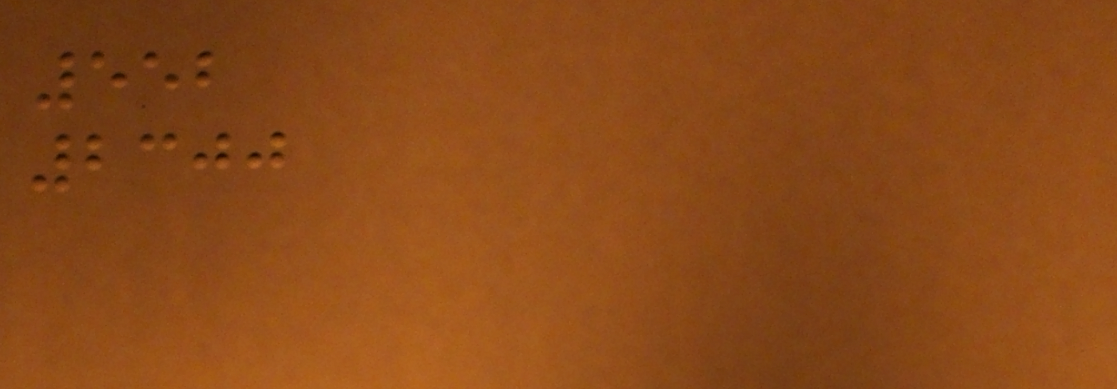552
2300
